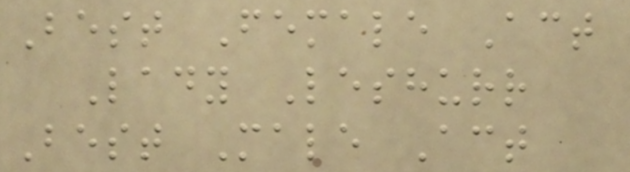Best Female Act
Lady Leshurr
Best Male Act
